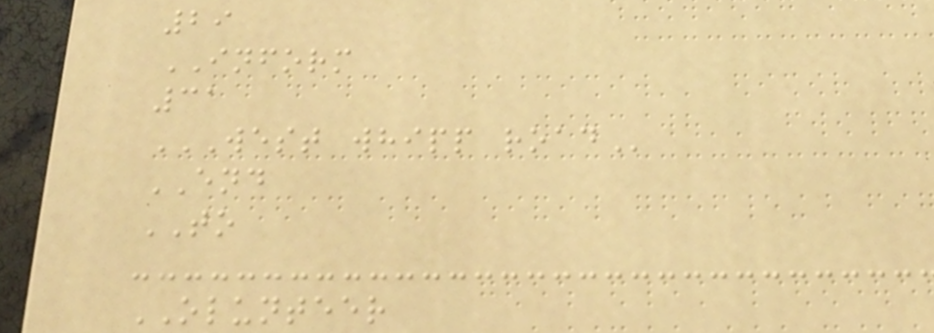29
INFORM
31
WEST WHIPP ROAD
END
TO
OLUNTEER
